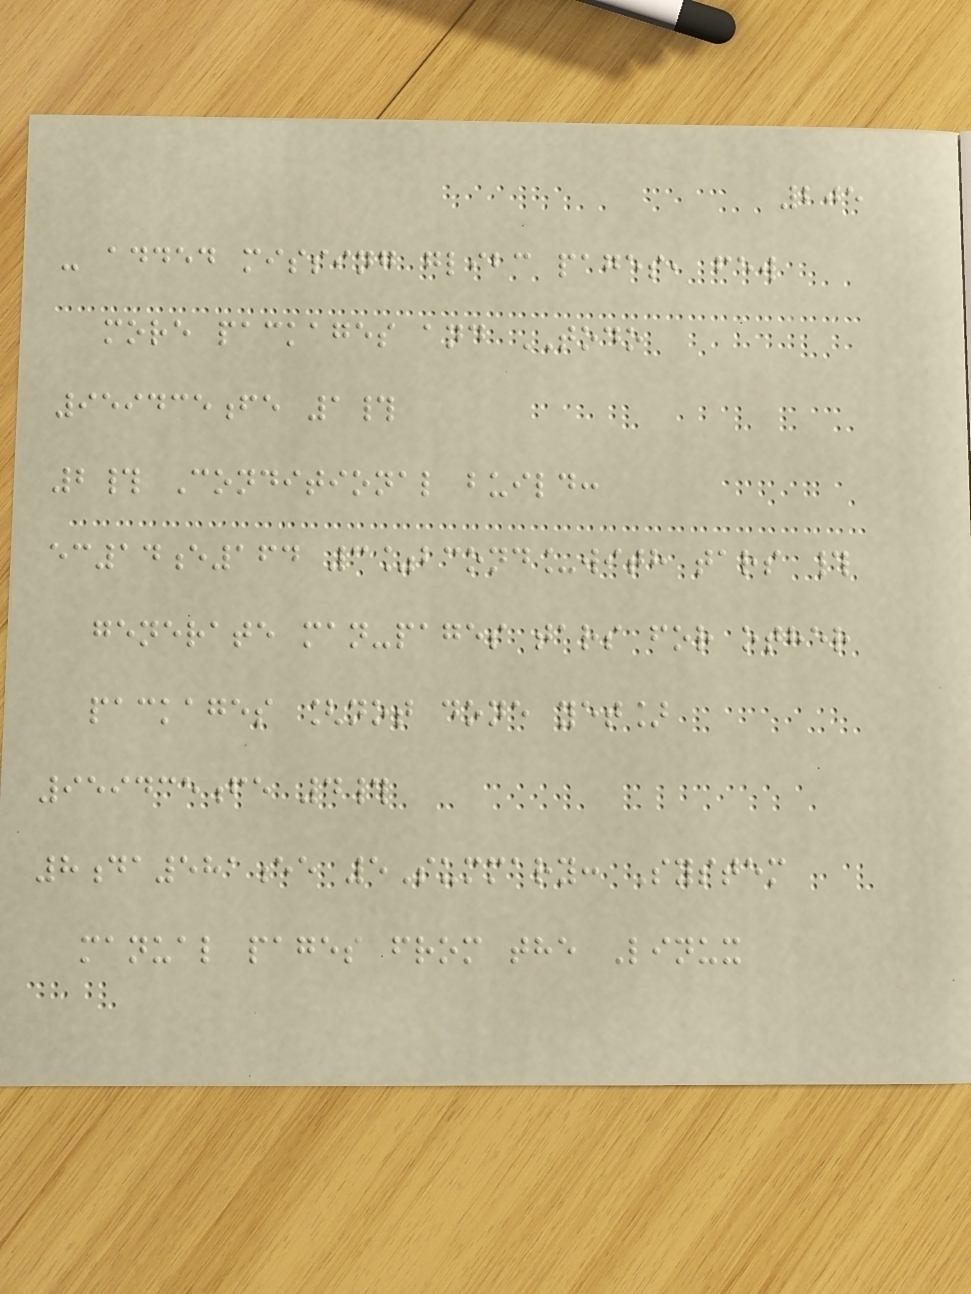205
- added missing glibc pages, few
more packages and TODO
959435fe 1#
2# Conditional build:
ec14e164 3%bcond_with tars #
generate man-pages tars for other
packages [not done yet]
959435fe 4#
8da581ee 5Summary: System
manual pages from the Linux
